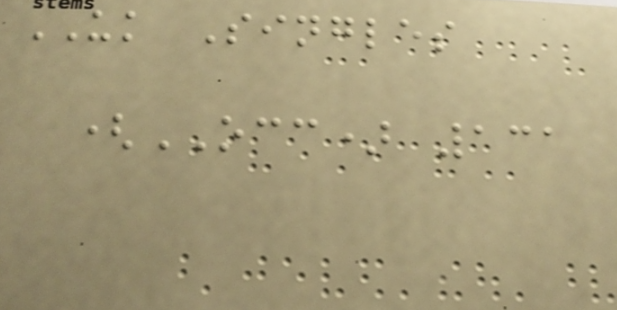UK Singles
(OCC) 131
